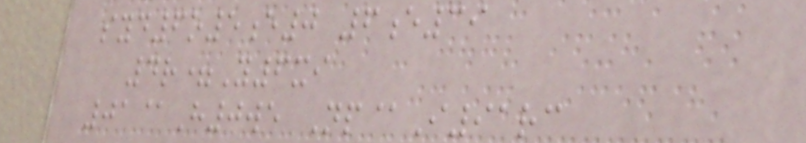syd6o5e0 6e39
4r=Y6xi
01@H0we Np@I91rc
